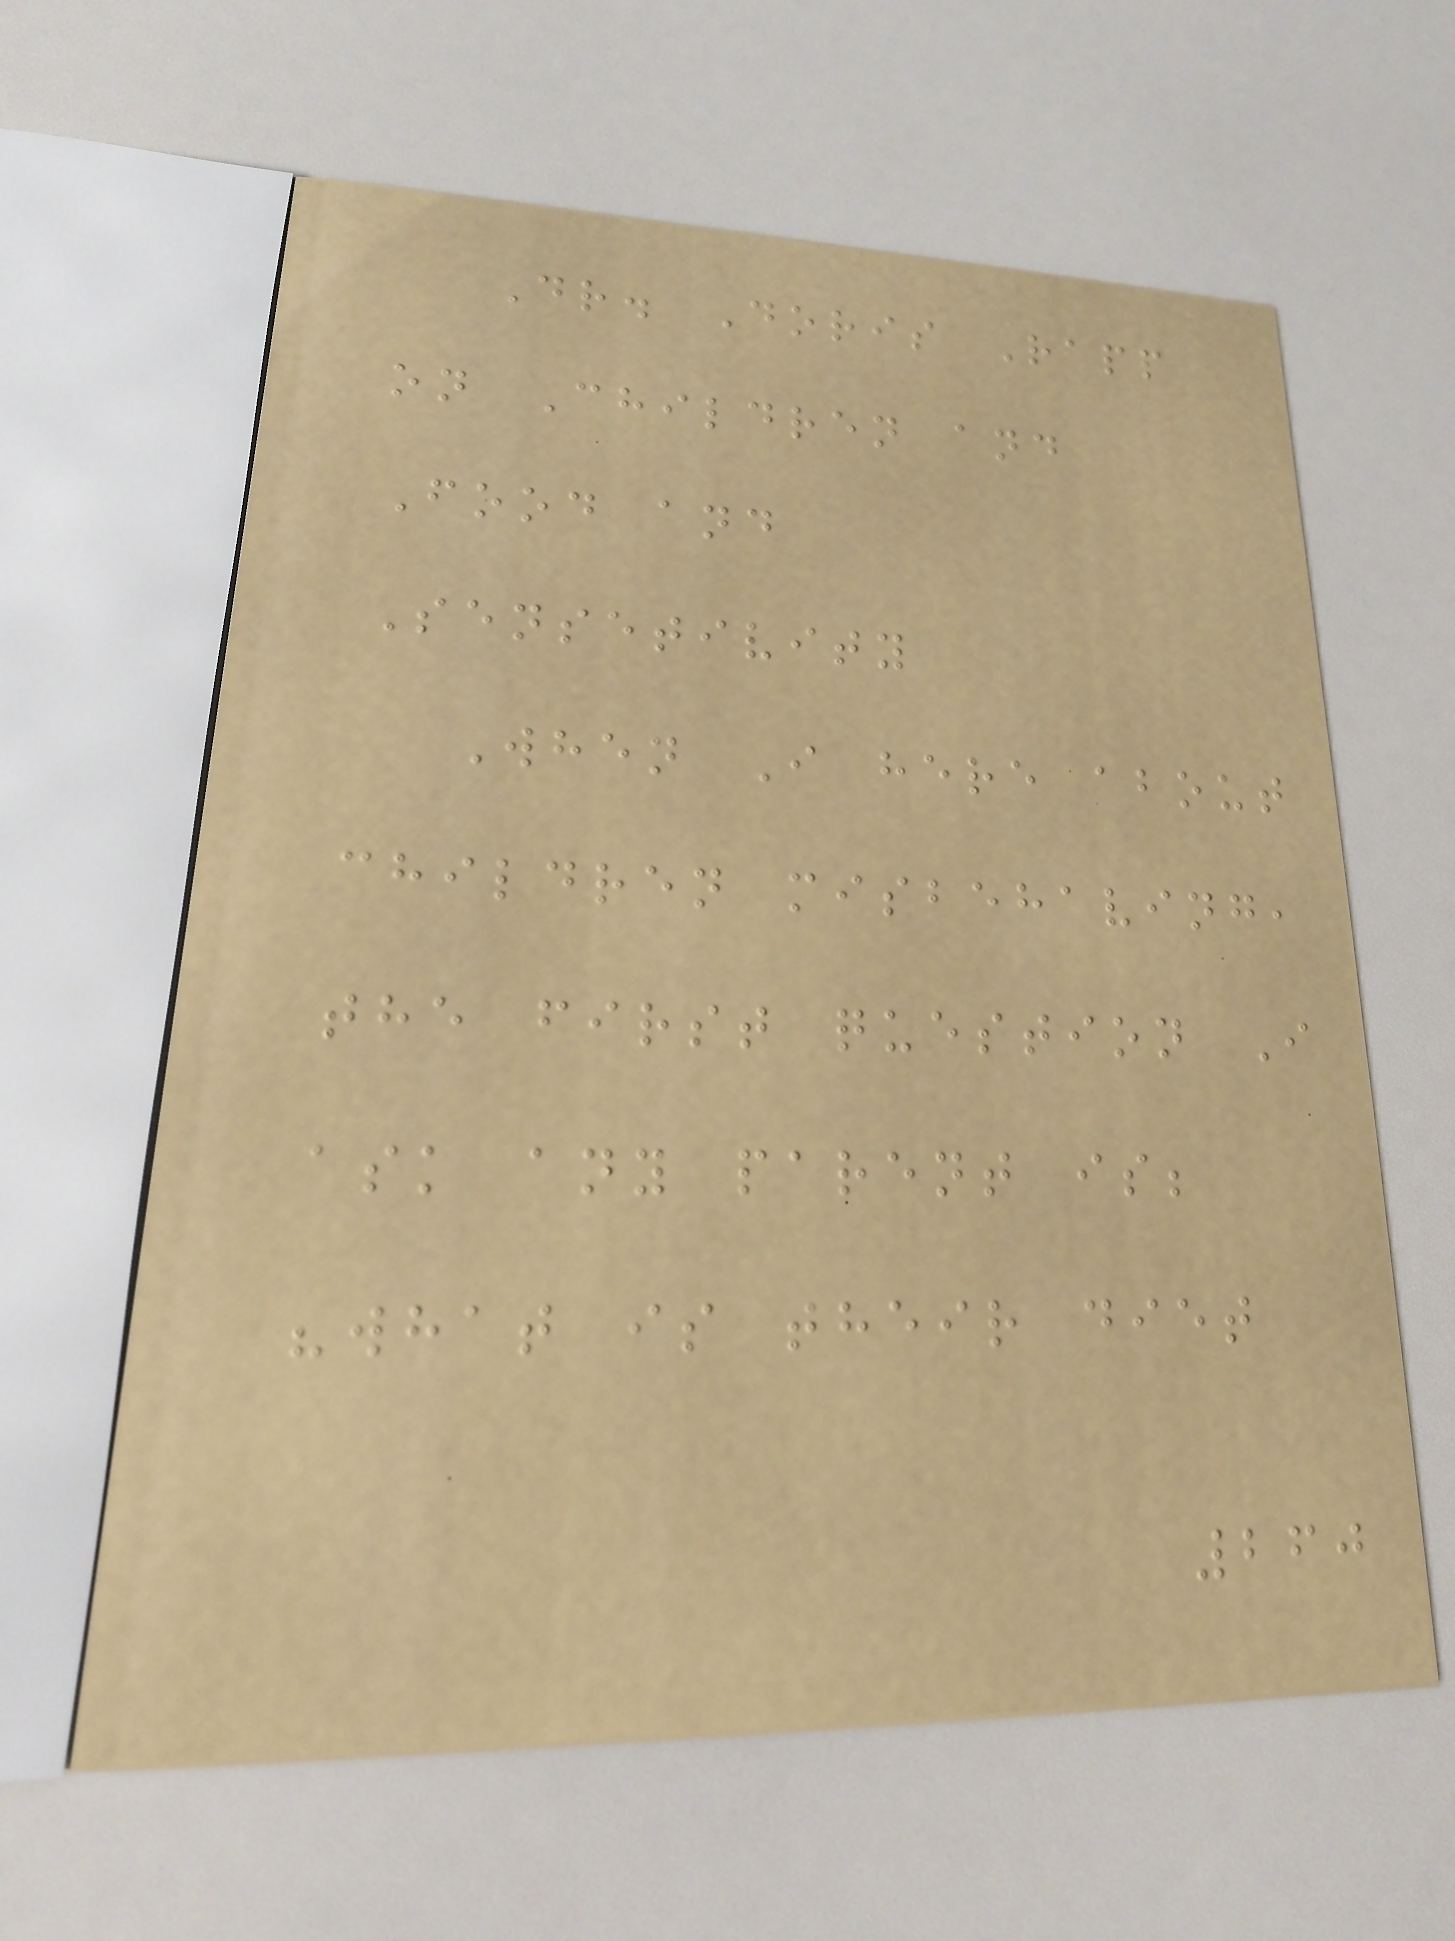Dr. Doris Rapp
on Children and
Food and
Sensetivity
When I here about
children misbehaving,
the first question I
ask any parent is;
"what is their diet
260
